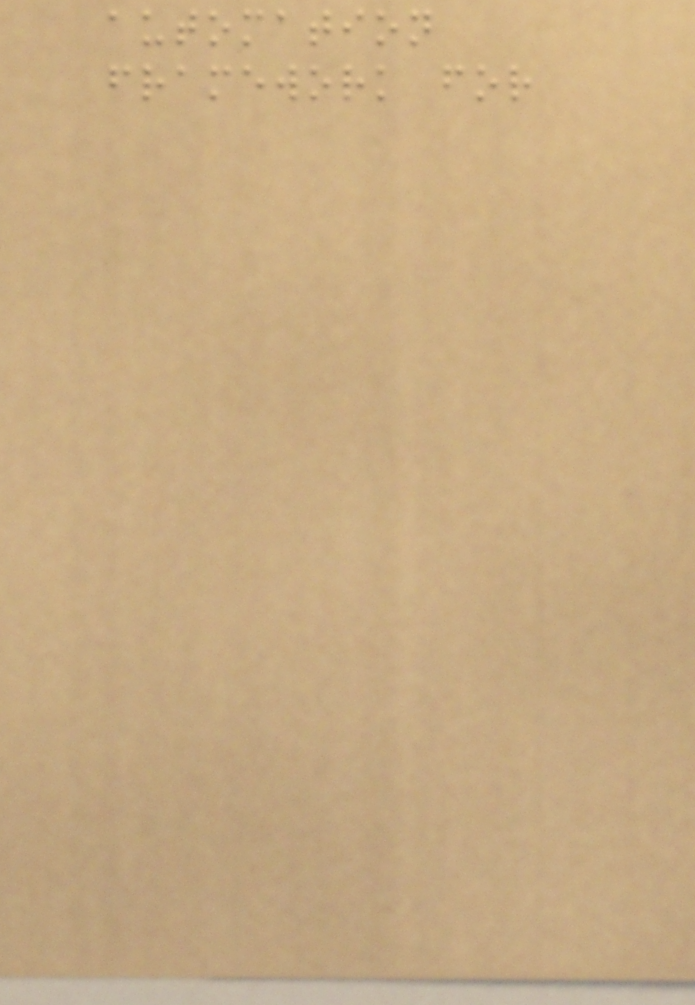automation
framework for
